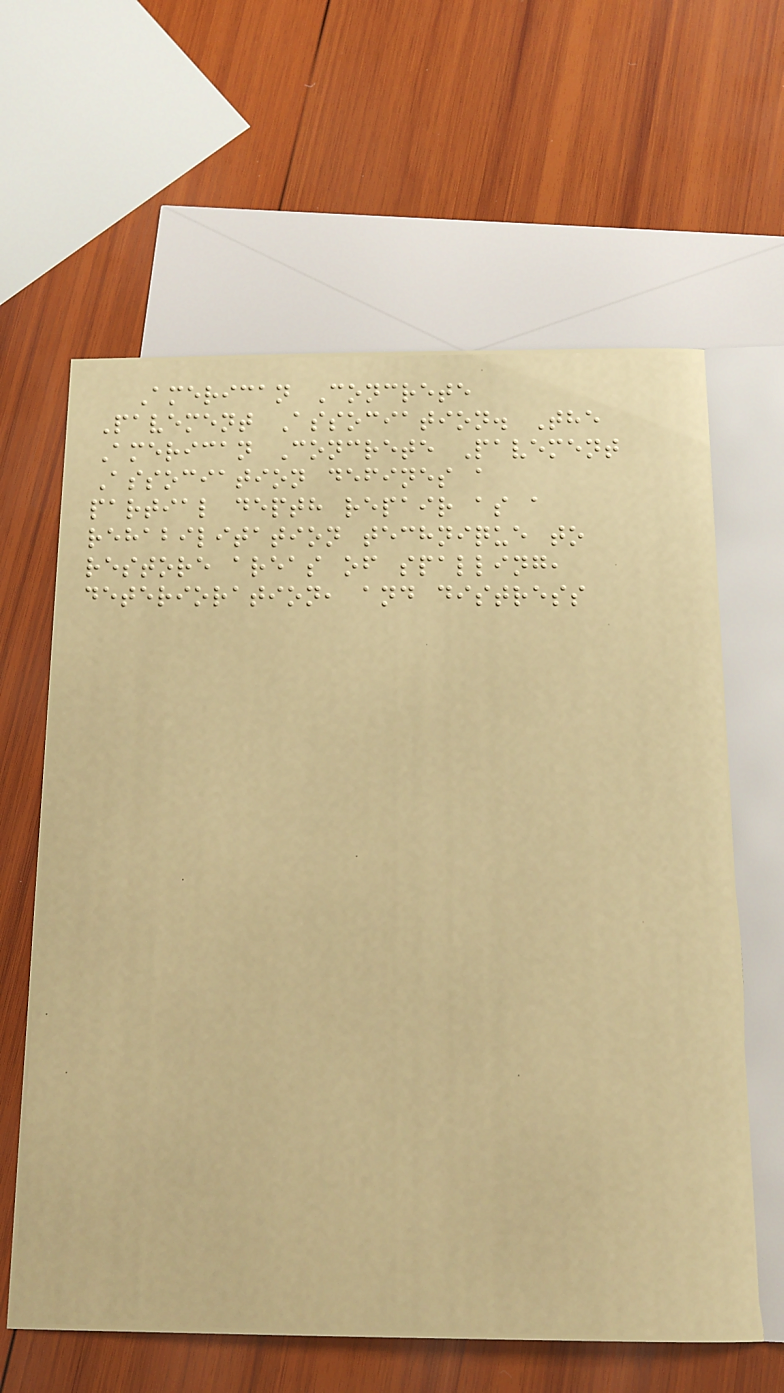American Concrete
Pavement Association. The
American Concrete Pavement
Association defines a
partial depth repair as a
rehabilitation technique to
restore areas of spalling,
deterioration, and distress
